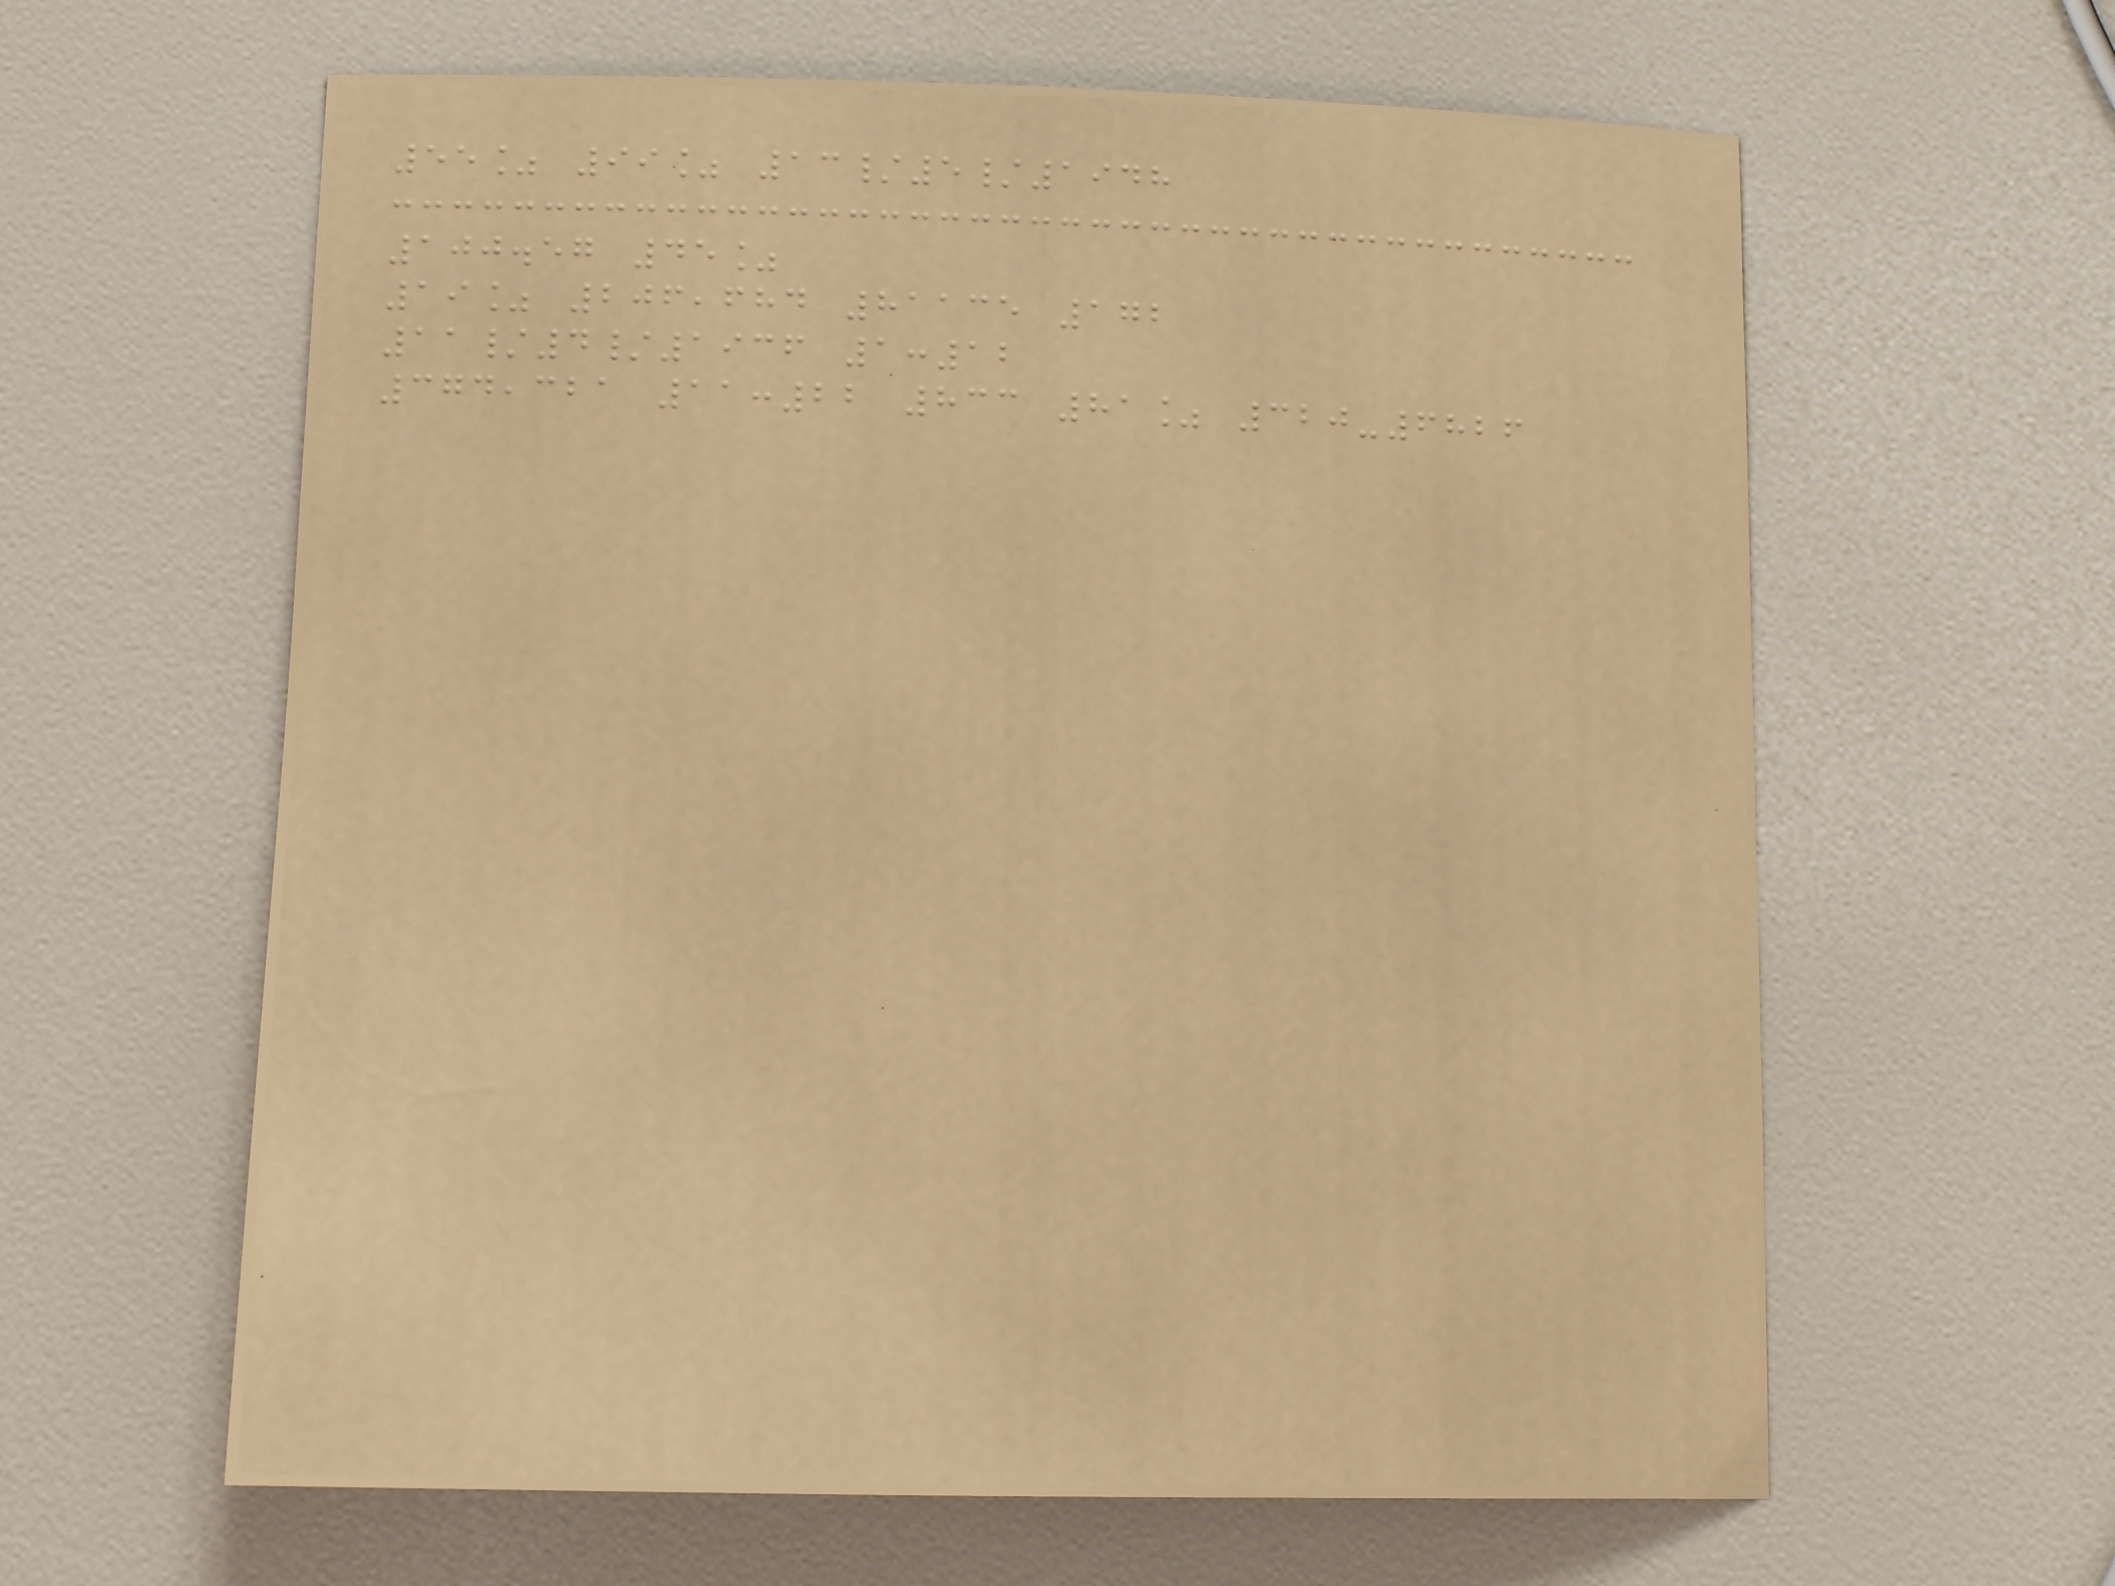55% 99% 13/5/1948
100.57 45%
19% 206,684 81135 172
11/4/1936 1:12
374,321 11:22 833 81% 320-6826
